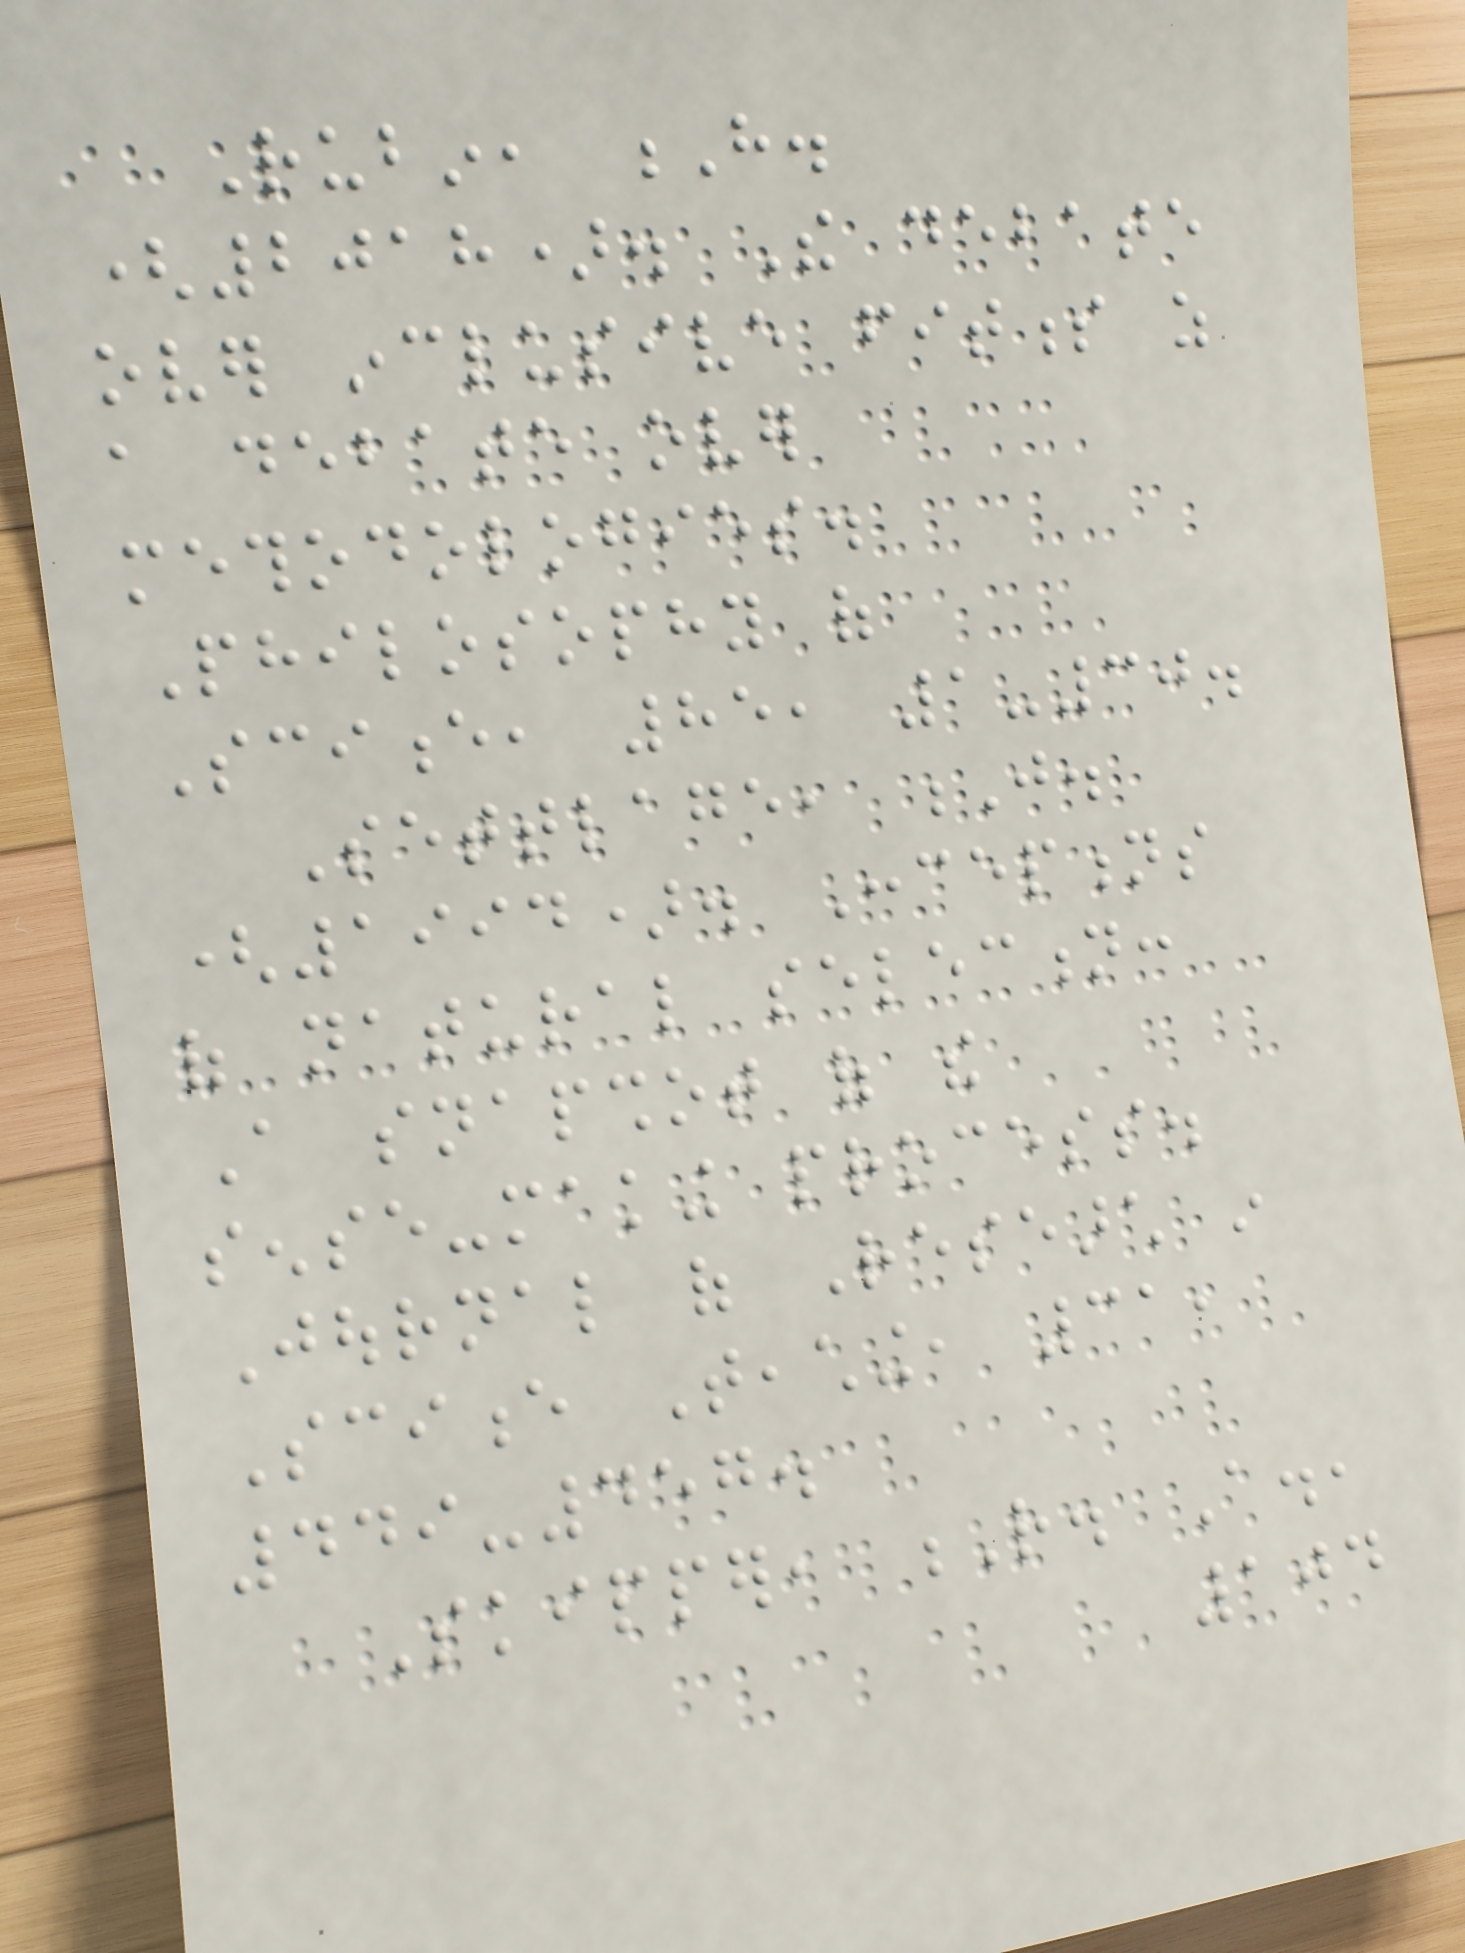Rubin, H.
(2018). The debate
over inclusive fitness as
a debate over
methodologies.
Philosophy of
Science, 85, 1-30.
Settlage, J.
(1994). Conceptions
of natural selection:
A snapshot of the
sense-making process.
Journal of Research in
Science Teaching, 31,
449-457.
Skipper, R. A.,
104
